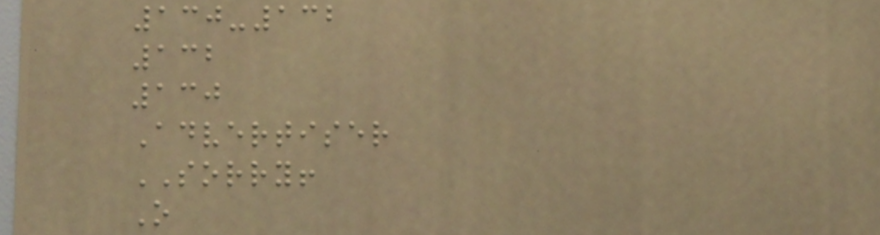130-132
132
130
Advertiser
SORRY!
O
